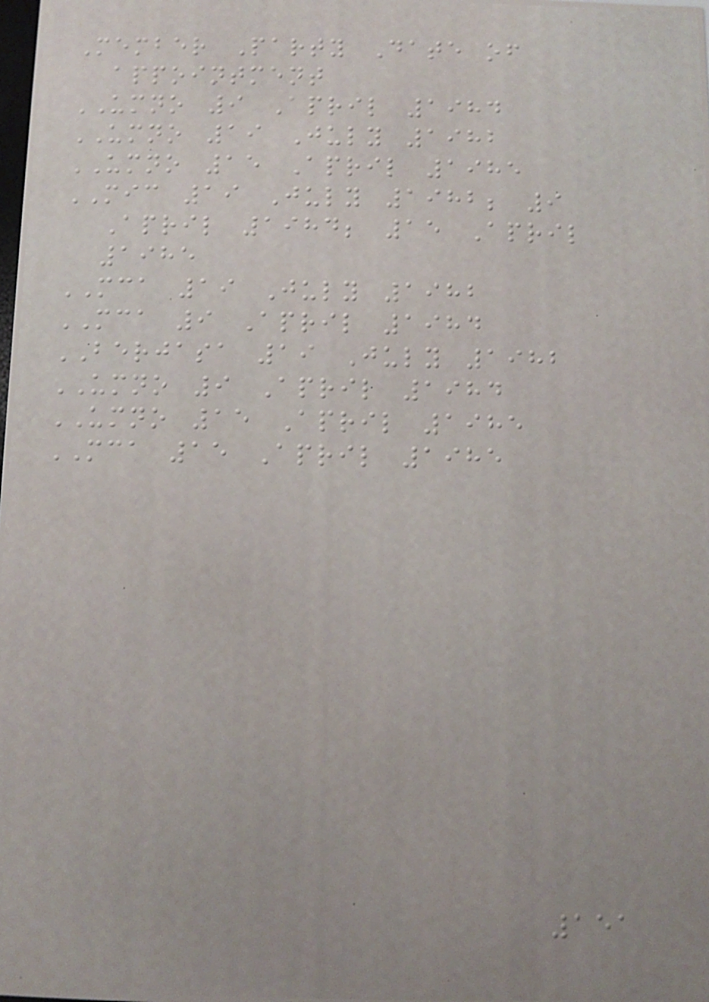Member Party Date of
appointment
UMNO 9 April 1984
UMNO 19 July 1982
UMNO 15 April 1985
MIC 19 July 1982; 9
April 1984; 15 April
1985
MCA 19 July 1982
MCA 9 April 1984
BERJASA 19 July 1982
UMNO 9 April 1984
UMNO 15 April 1985
MCA 15 April 1985
151
